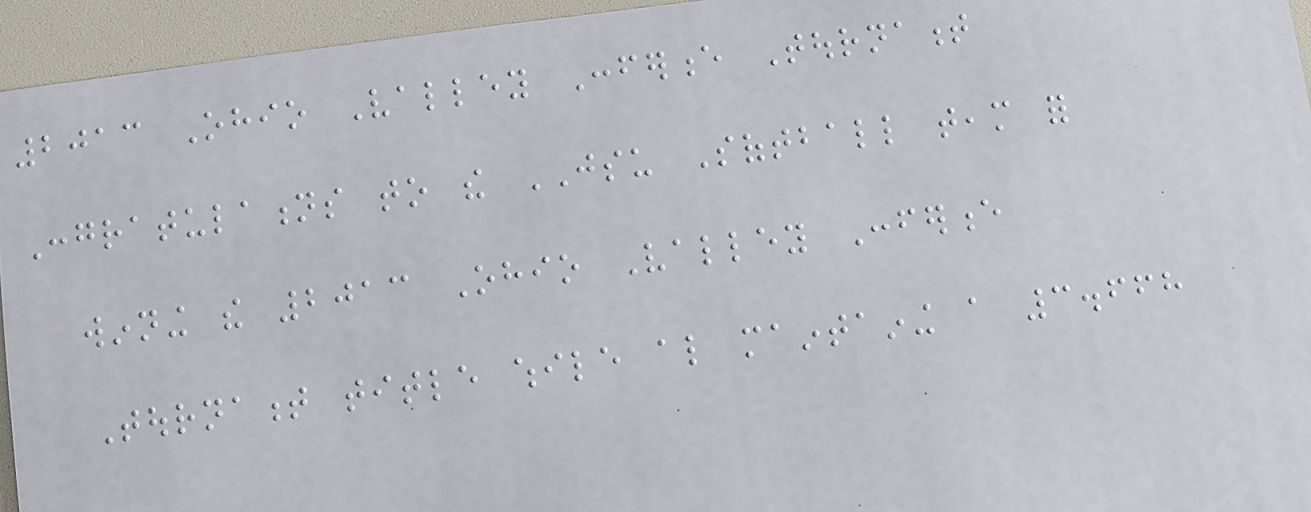2013 Ohio Valley Conference Tournament
Congratulations to the JSU Softball team for
winning the 2013 Ohio Valley Conference
Tournament title while also maintaining a 3.668
